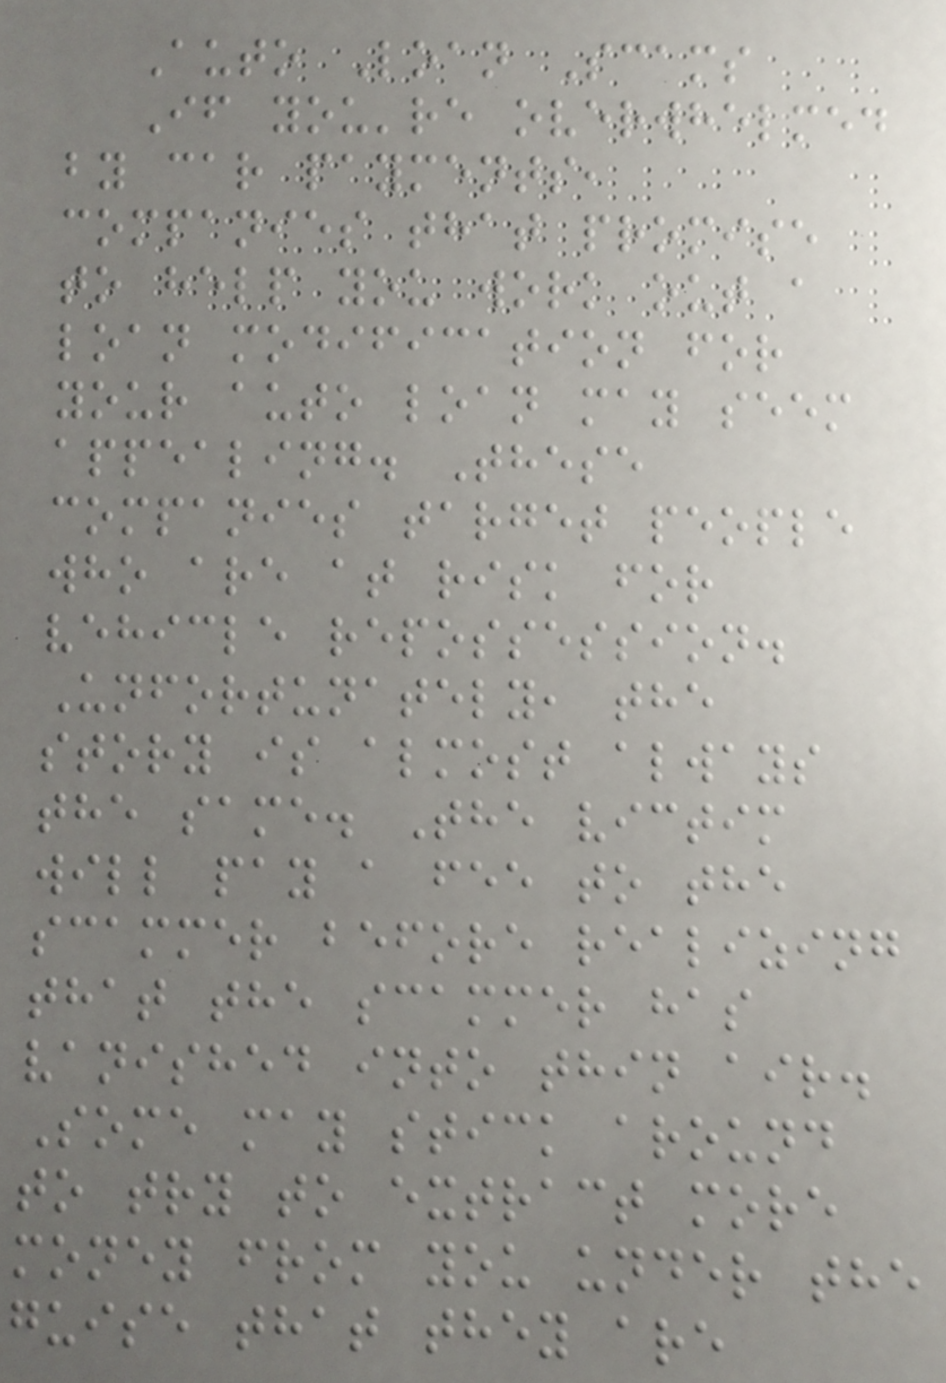Auto Loan Scams
If you're overwhelmed
by car payments,
companies that promise
to help you work out a
loan modification for
your auto loan may seem
appealing. These
companies target people
who are at risk for
vehicle repossession.
Unfortunately, the
story is almost always
the same. The victim
will pay a fee to the
scammer before realizing
that the scammer has
vanished into thin air.
Some may stick around
to try to extract more
money from you under the
guise that they are
